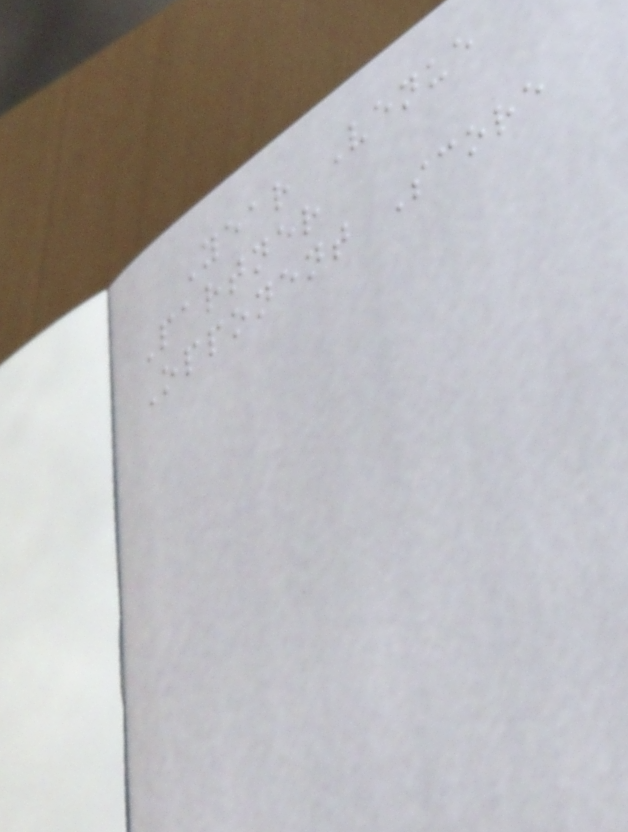Year Venue
Partner
Opponent Score
